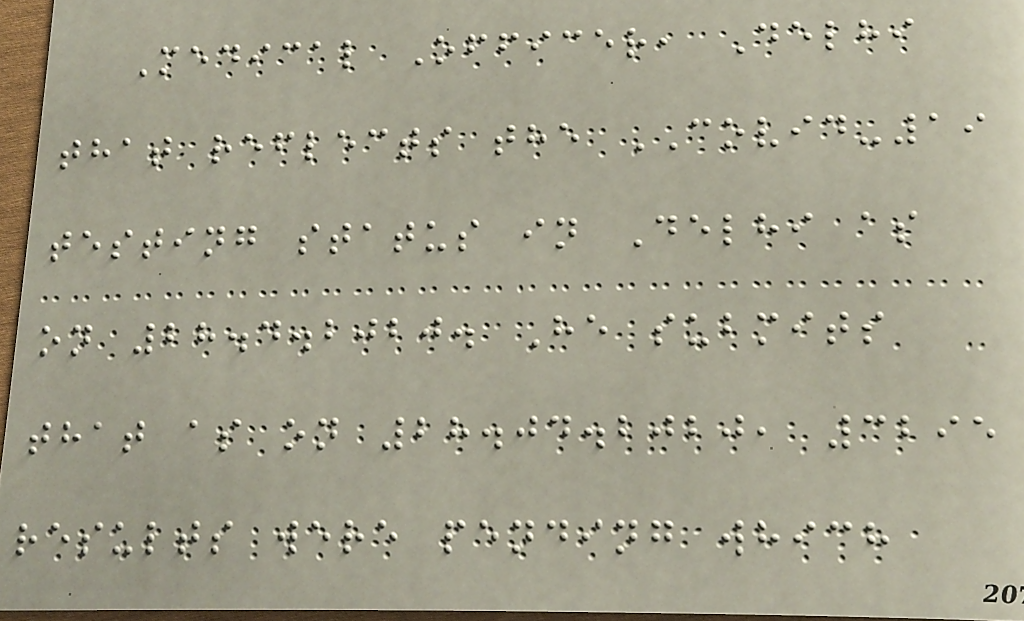Medical Officer, Delhi
that reflects the COVID-19
testing status in Delhi as
on 28.4.2020. He submits
that as on 28.04.2020, 3295
results were pending which
